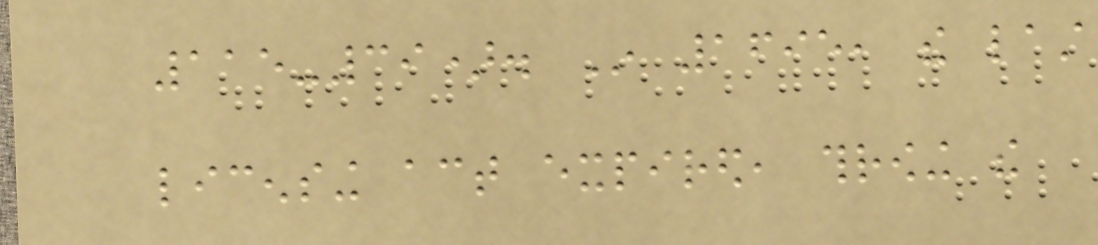115-39). In 1695, the last
licensing act expired, throwing the
